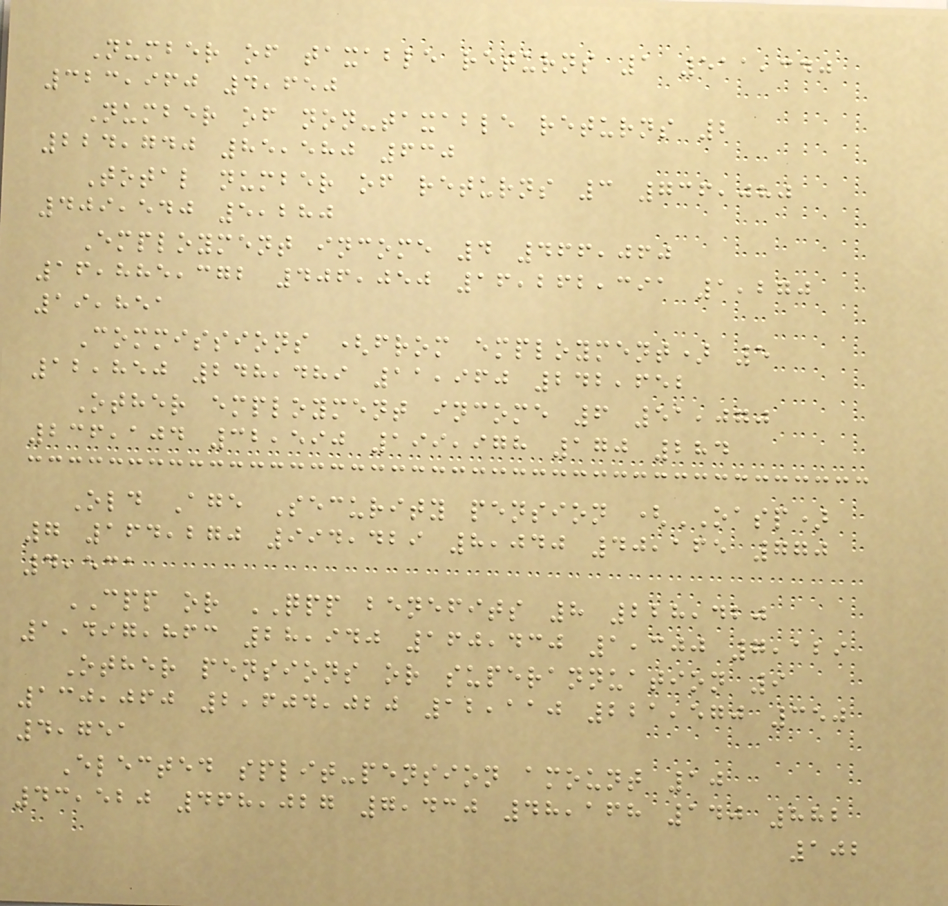Number of taxable returns 1 511,340
323,960 4,650
Number of non-taxable returns 2
224,740 85,580 630
Total number of returns 3 736,080
409,540 5,280
Employment income 4 466,060
16,885,372 406,050 16,262,391 1,270
19,851
Commissions (from employment) 5
12,850 248,489 11,960 242,652
Other employment income 6 51,070
236,104 32,590 199,978 170 284
Old Age Security pension (OASP)
7 164,270 994,429 8,040 40,165 770
4,531
CPP or QPP benefits 8 228,420
1,497,863 28,940 160,430 1,300 7,129
Other pensions or superannuation 9
130,060 2,604,020 12,110 221,570 350
4,751
Elected split-pension amount 10
43,520 468,027 7,430 48,168 140 882
102
